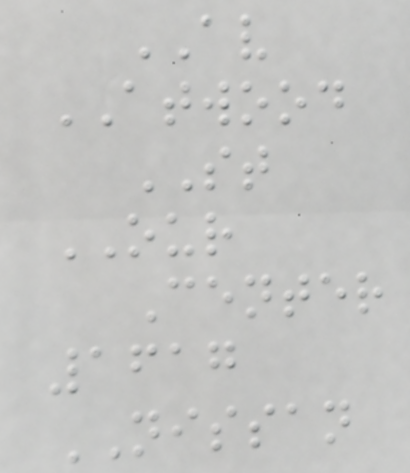AV
ATWOOD
ST
OUR
Center
1617
NISSAN
